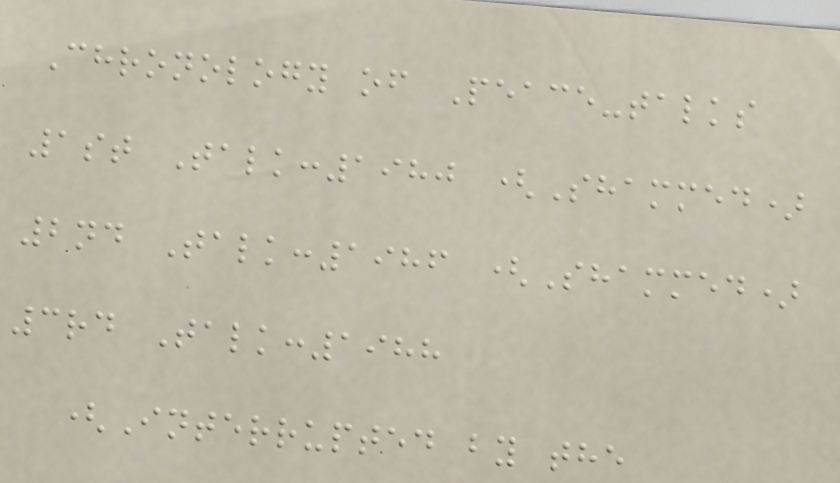Chronology of Peace-talks
1st Talk:1980 (Shammed)
2nd Talk:1986 (Shammed)
3rd Talk:1988
(Interrupted by the
